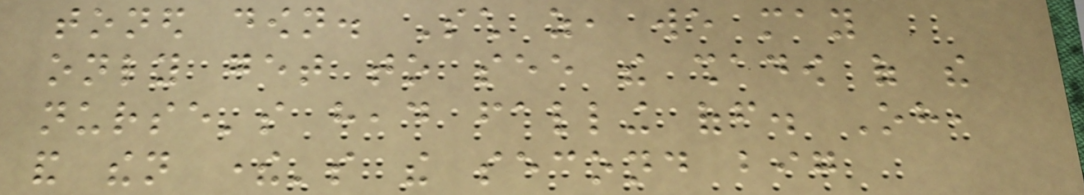toned down. Such as, we may
only get to see the shadow of the
nurse's head falling off. Oh,
and then there's the second big
